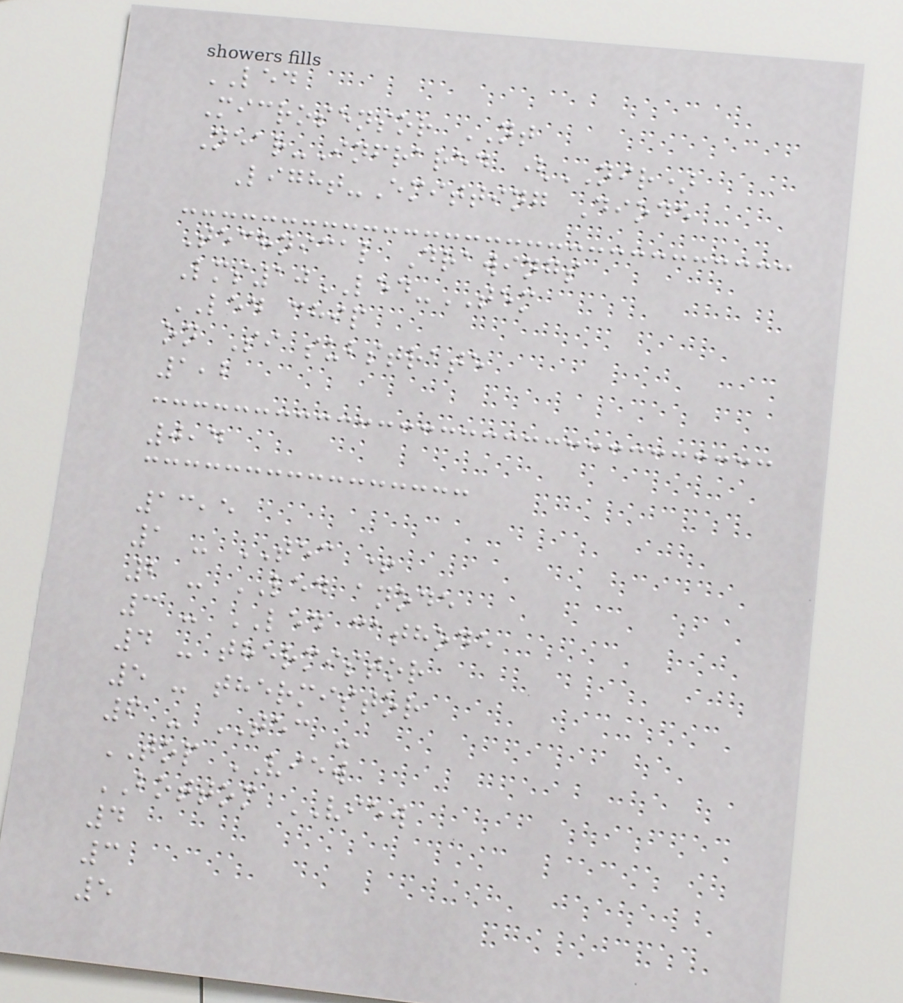LED
Microsensor NT
Near-Infrared (NIR)
Light-Emitting Diode
Technical Drawings
Lms10LED-TEM
LED chip
on Si substrate
1,2
0,4
13,5
1 - TEC +
2 - LED anode
3 - LED cathode
4 - thermistor
5 - thermistor
6 - TEC -
TOP VIEW
BOTTOM VIEW
4
3
5
